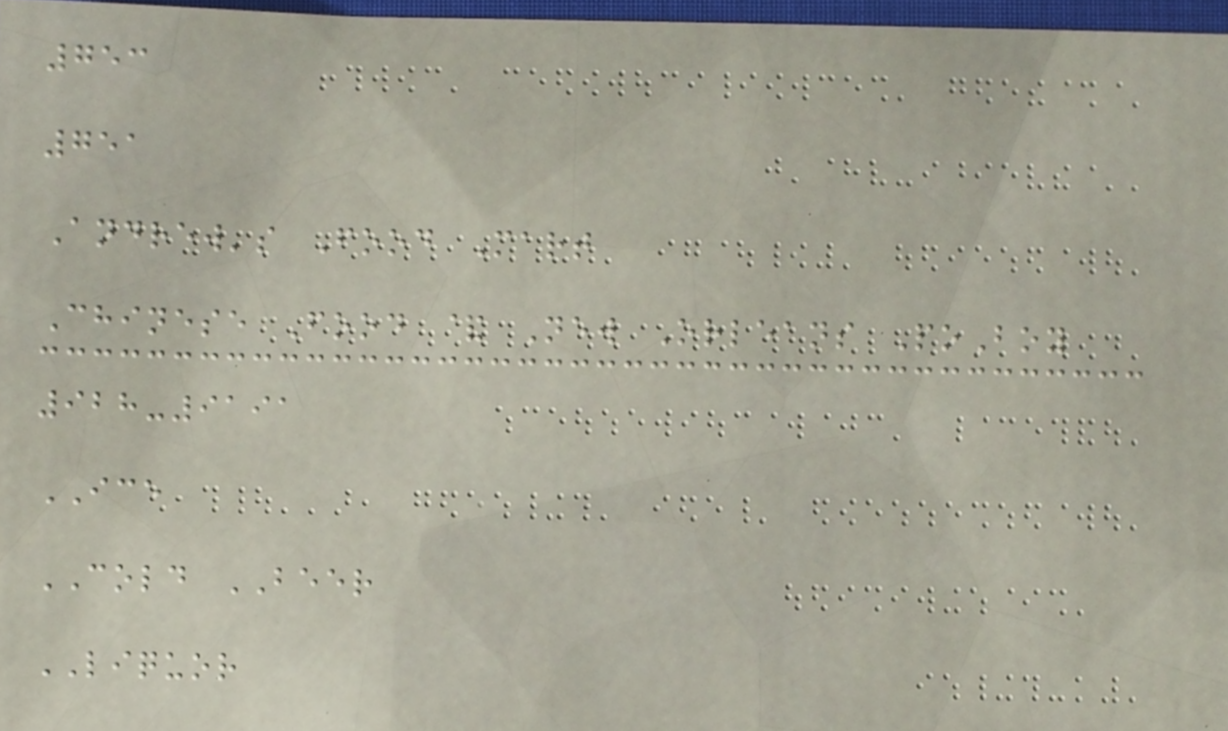753
751
Andrew's Food Mart
Chinese Food & New Orleans PoBoy
928-9191
ICE
COLD BEER
LIQUOR
